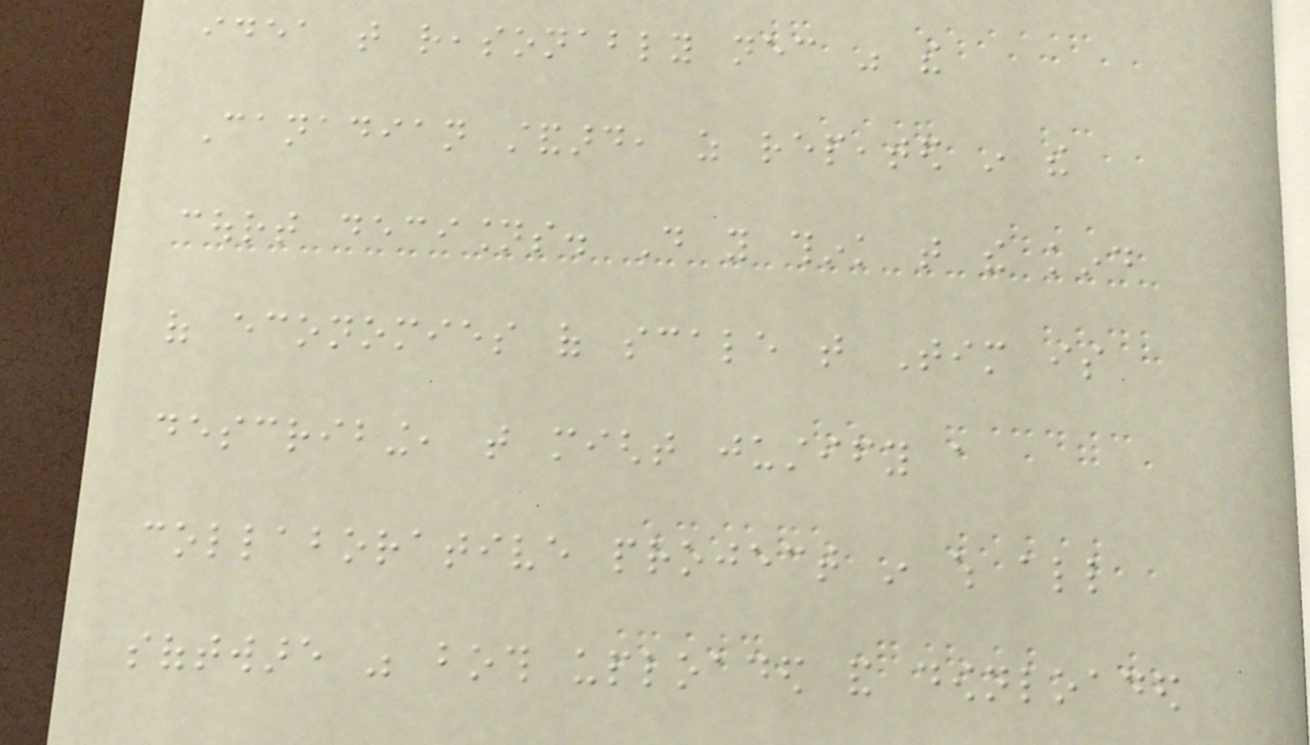idea that reasonably necessary was the
Canadian standard, as repeated in the
court decisions. Do you think that the kind
of economies of scale that Tim is
describing, that might justify a
collaborative project in which all
software was both uploaded and downloaded
